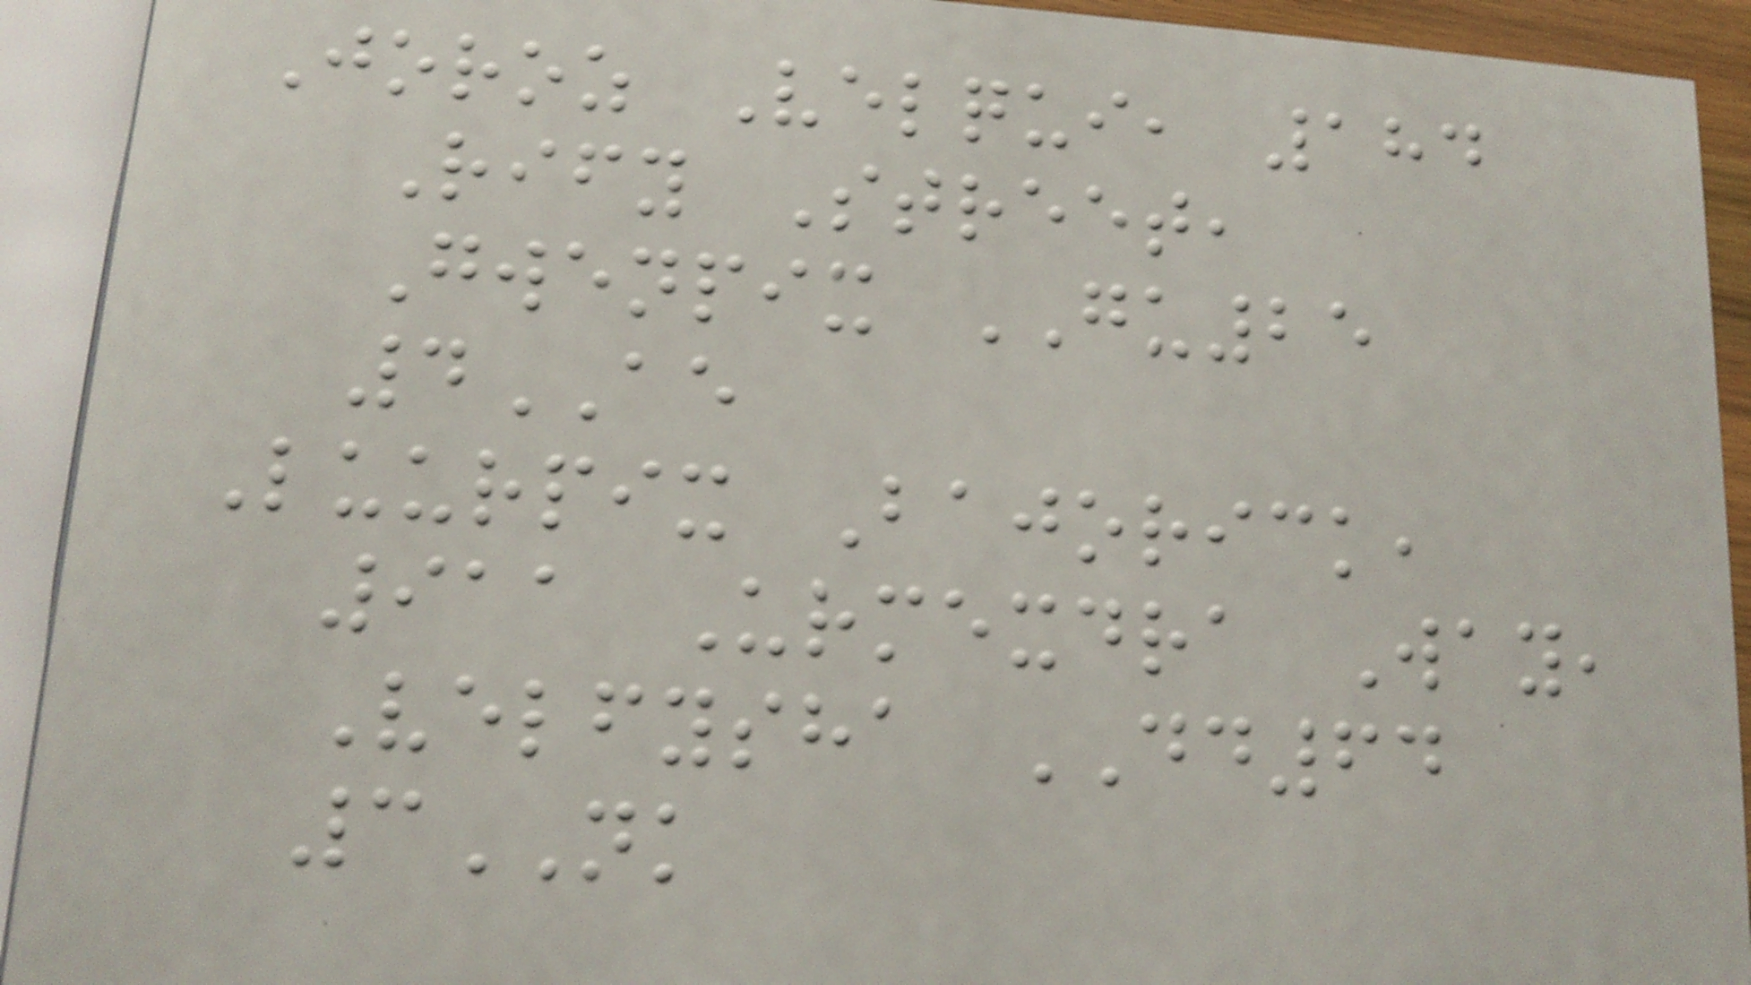Joroz Velqui, 184
Rify Street,
Gwenpix GU25
4AE
Luurpix Bajorick,
911 Urmexdra Way,
Velfysha DD64
3NK
